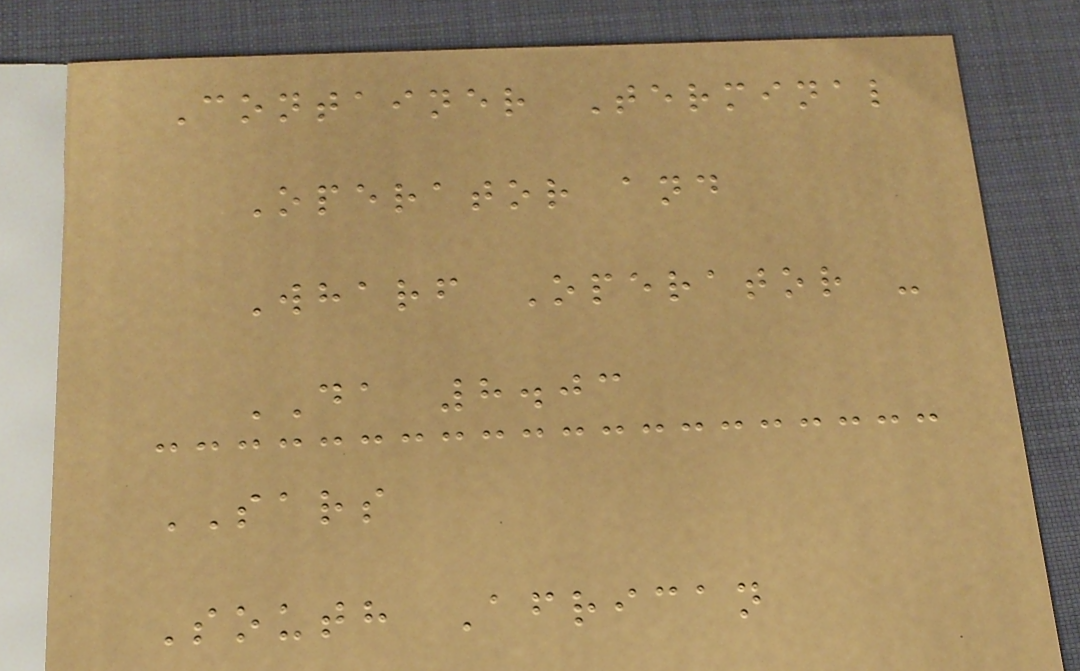Container Terminal
Operator and
Wharf Operator -
DA 8.03
SARS
South African
